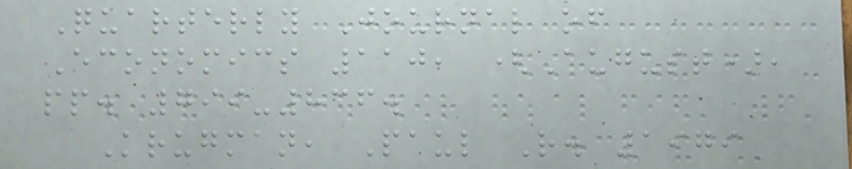Quarterly Journal of
Economics 110, (August),
pp. 799-836.
Krugman, Paul R. 1979
